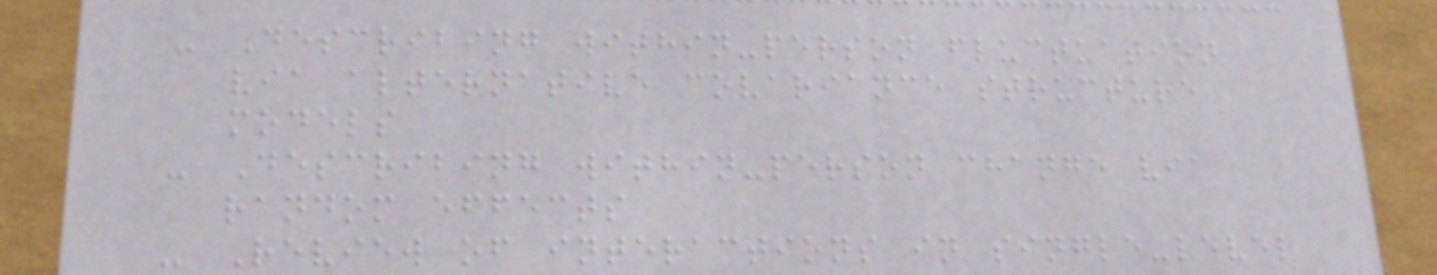- Describing within-person fluctuation
via alternative covariance structure
models
- Describing within-person change via
random effects
- Review of interactions in single-level
